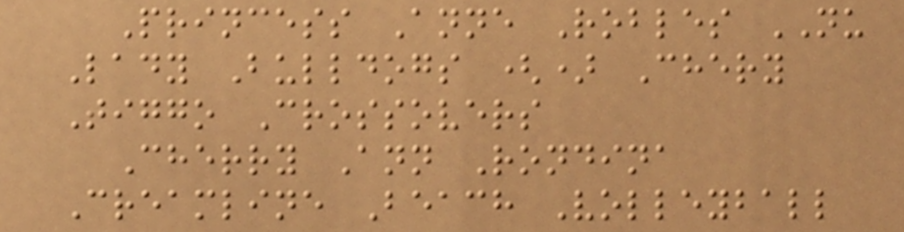Princess Anne Robles NU
Lady Bulldogs () Chery
Tiggo Crossovers
Cherry Ann Rondina
Creamline Beach Volleyball
